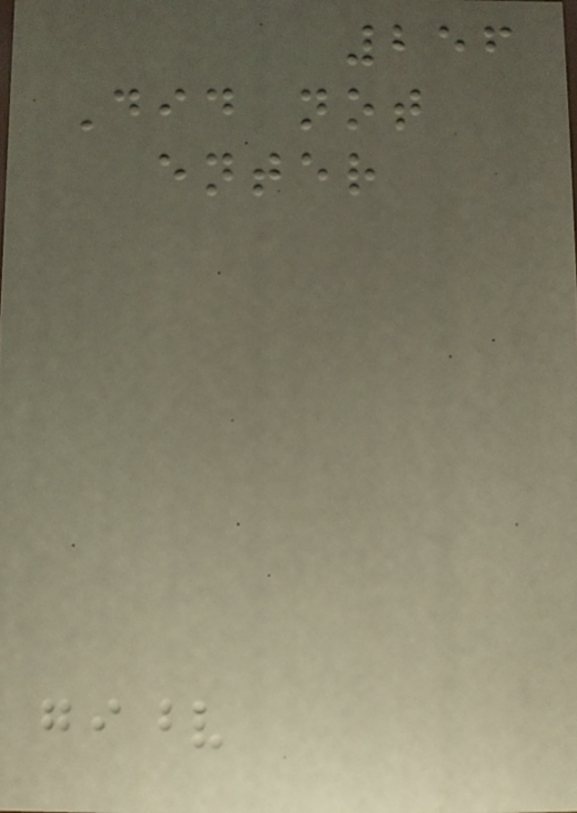256
Did not
enter
